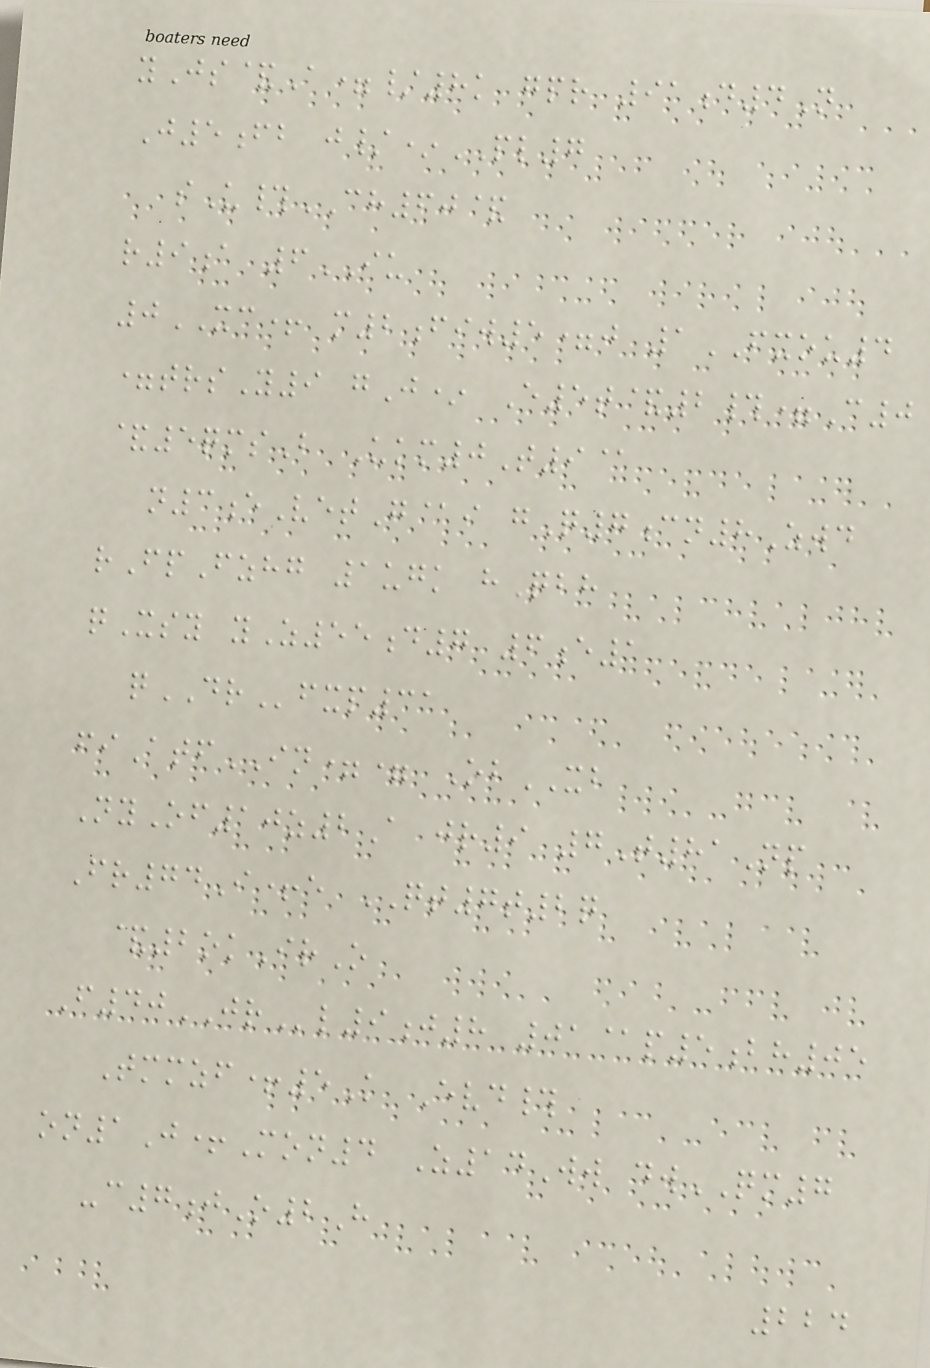yJs&A=/8k gpr 91d4N
J5fb j/*PL7
sU#CH60&
r9a 6IU
0XC+ m2fiw5=j 1FXOU4
=trsY9 gJ* E5t&2#=C0
&5qmsB Ukm0T9@
n3eVetG@i gQ7cn8Zwd
rFpFzhg 1ugk hQbh
qXsy yZ55d7 6e1
qDRfxp31
fiAtfIN== ObXB
NyOf10z2A jr9 7T81Np
Fr74I+e QT7t2q
&2okIrO
F40JRl9j8 01@p5bh05
Tmmzf+5K Evd#
on1J+Mon4 Z14Ww dwQM7
-c7jO2H
224
